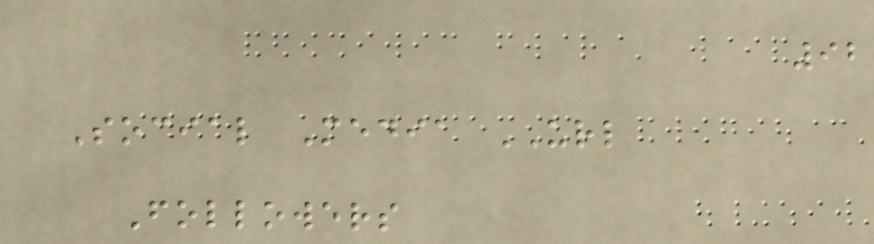92
Social Media URL
Followers
